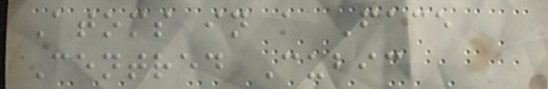Atoms in a Face
Centred Cubic
